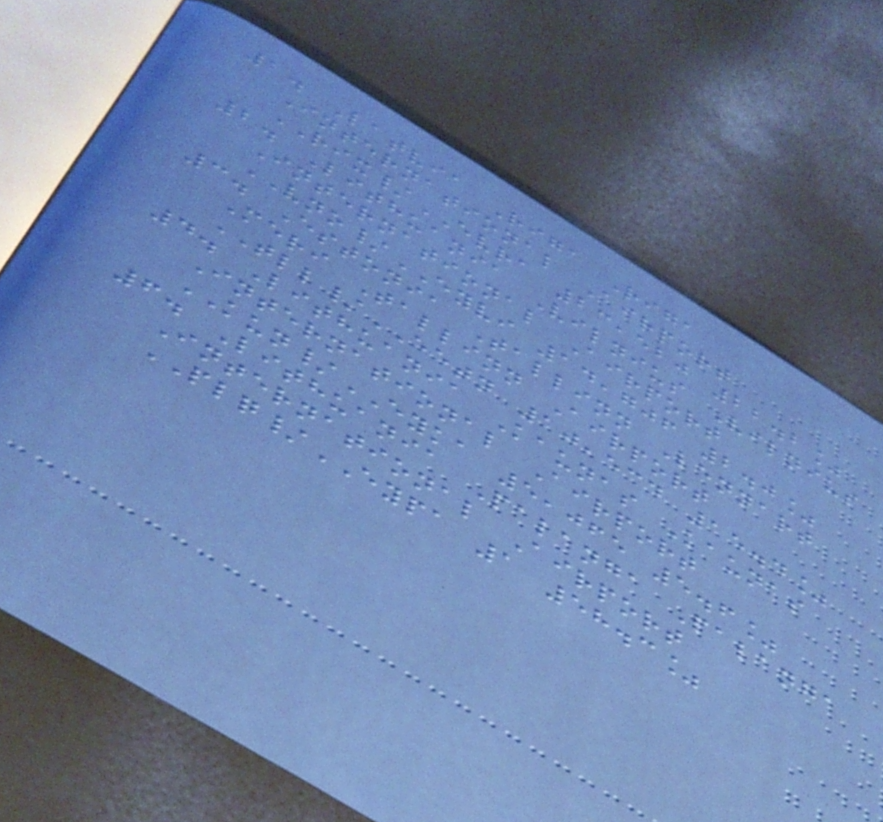1. Latvia Riga Riga
International Airport
RIX/EVRA 23,520 22.2%
2. Lithuania Vilnius Vilnius
International Airport
VNO/EYVI 14,706 2.0%
3. Estonia Tallinn Lennart
Meri Tallinn Airport
TLL/EETN 10,534 15.4%
4. Lithuania Kaunas Kaunas
International Airport
KUN/EYKA 5,065 5.6%
6. Lithuania Palanga Palanga
International Airport
PLQ/EYPA 1 58.3%
